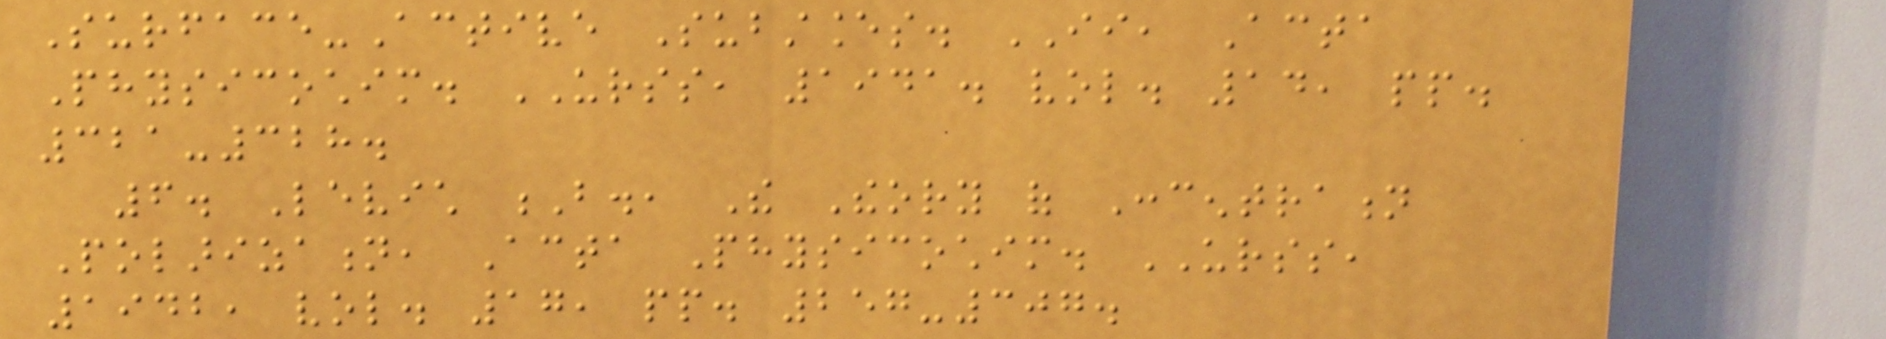Surface-Active Substances. II, Acta
Physicochim. URSS, 1941. vol. 14, pp.
321-328.
6. Levich B., The Theory of Concentration
Polarization, Acta Physicochim. URSS,
1942, vol. 17, pp. 257-307.
